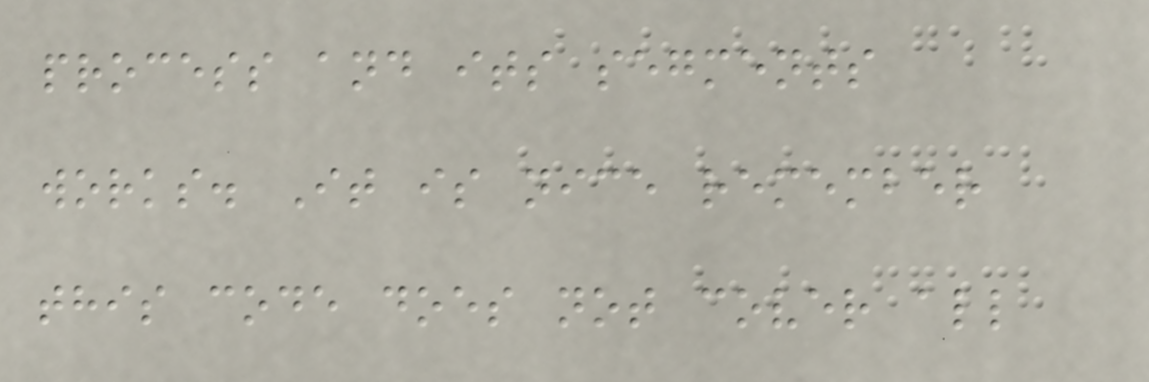process and its segments
works. It is nice remember
this code does not cover all
